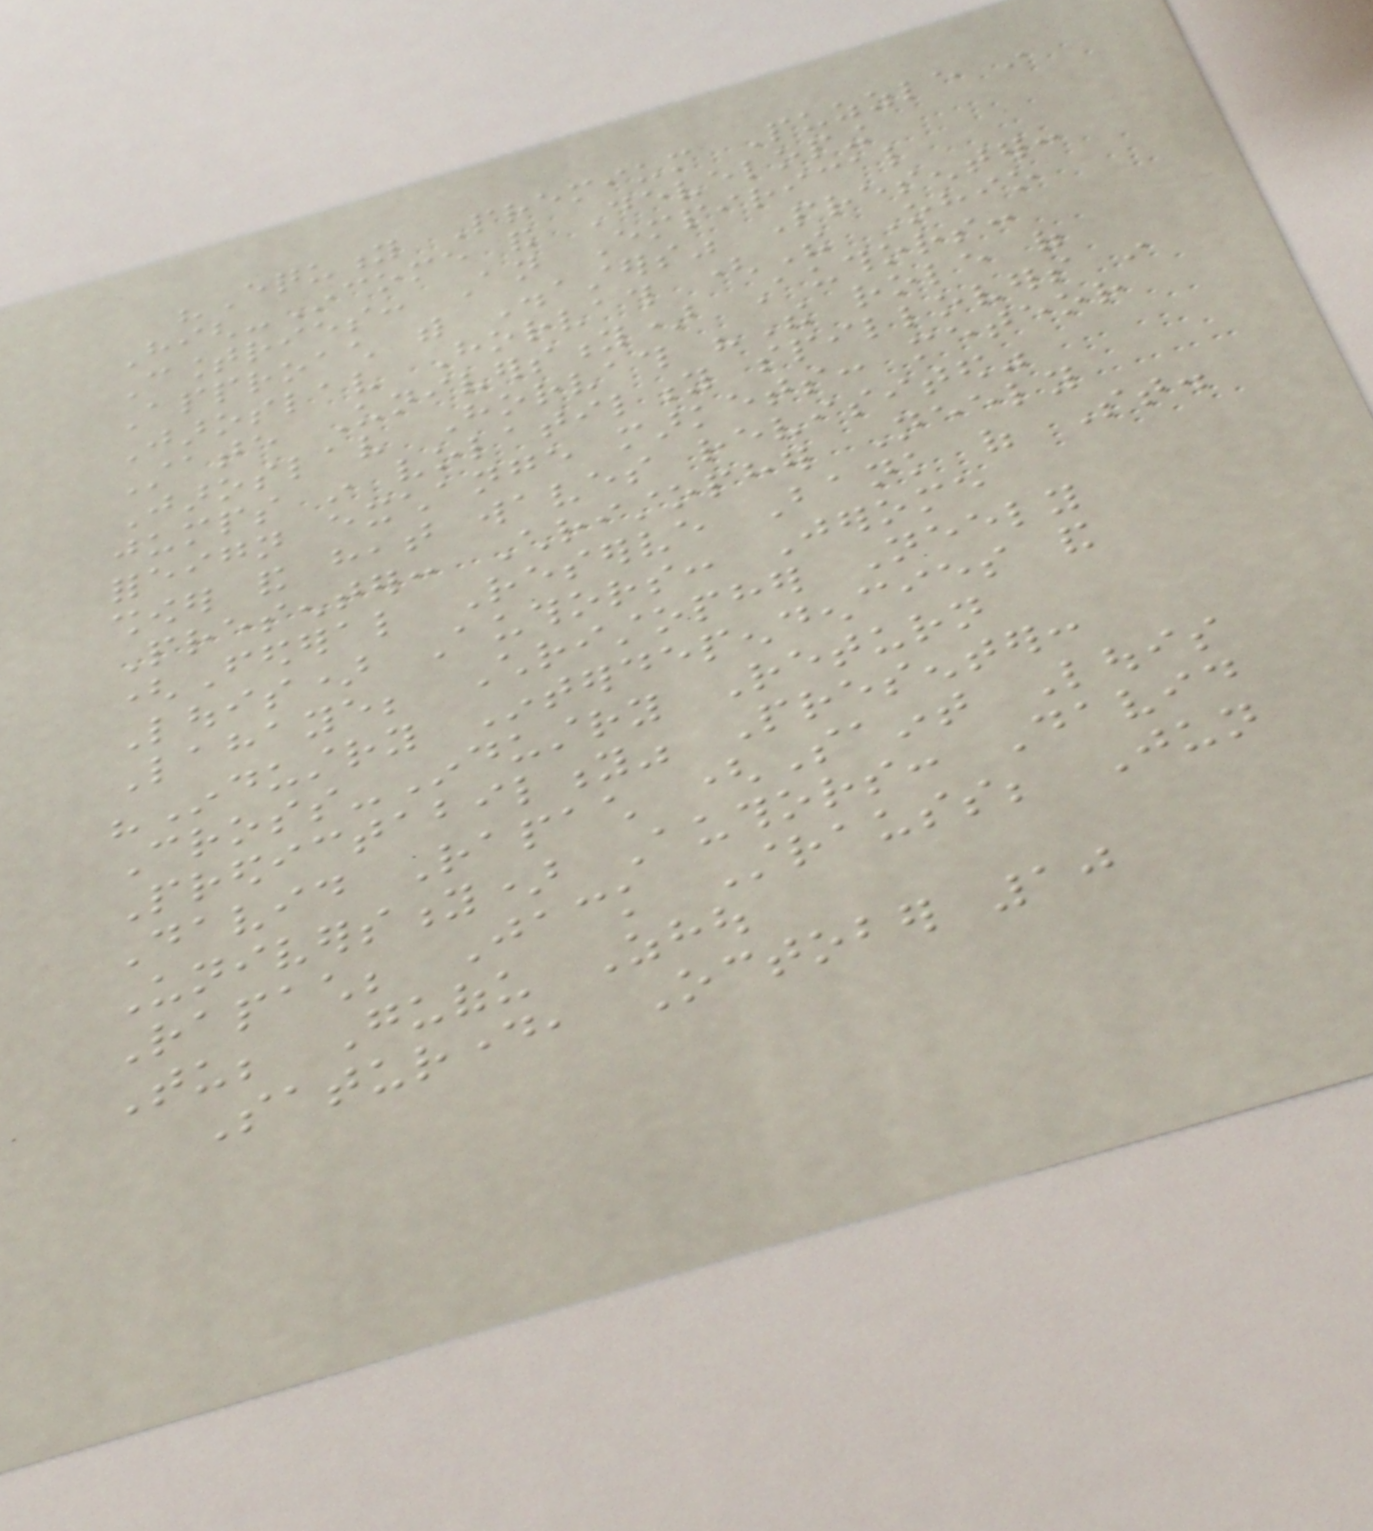"Equity Premium Puzzle in
High-Income and Developing
Countries: An Empirical
Approach with Disasters" Presenter:
Jaroslav Horvath (The Ohio
State University) Authors:
Jaroslav Horvath "The role of
jumps in volatility spillovers in
foreign exchange markets: meteor
shower and heat waves revisited"
Presenter: Christopher Neely
(Federal Reserve Bank of St.
Louis) Authors: Jerome
Lahaye; Christopher Neely
"Industry Interdependencies and
Cross-Industry Return
Predictability" Presenter:
David Rapach (Saint Louis
University) Authors: David
Rapach; Jack Strauss; Jun
Tu; Guofu Zhou
Saturday, October 10
